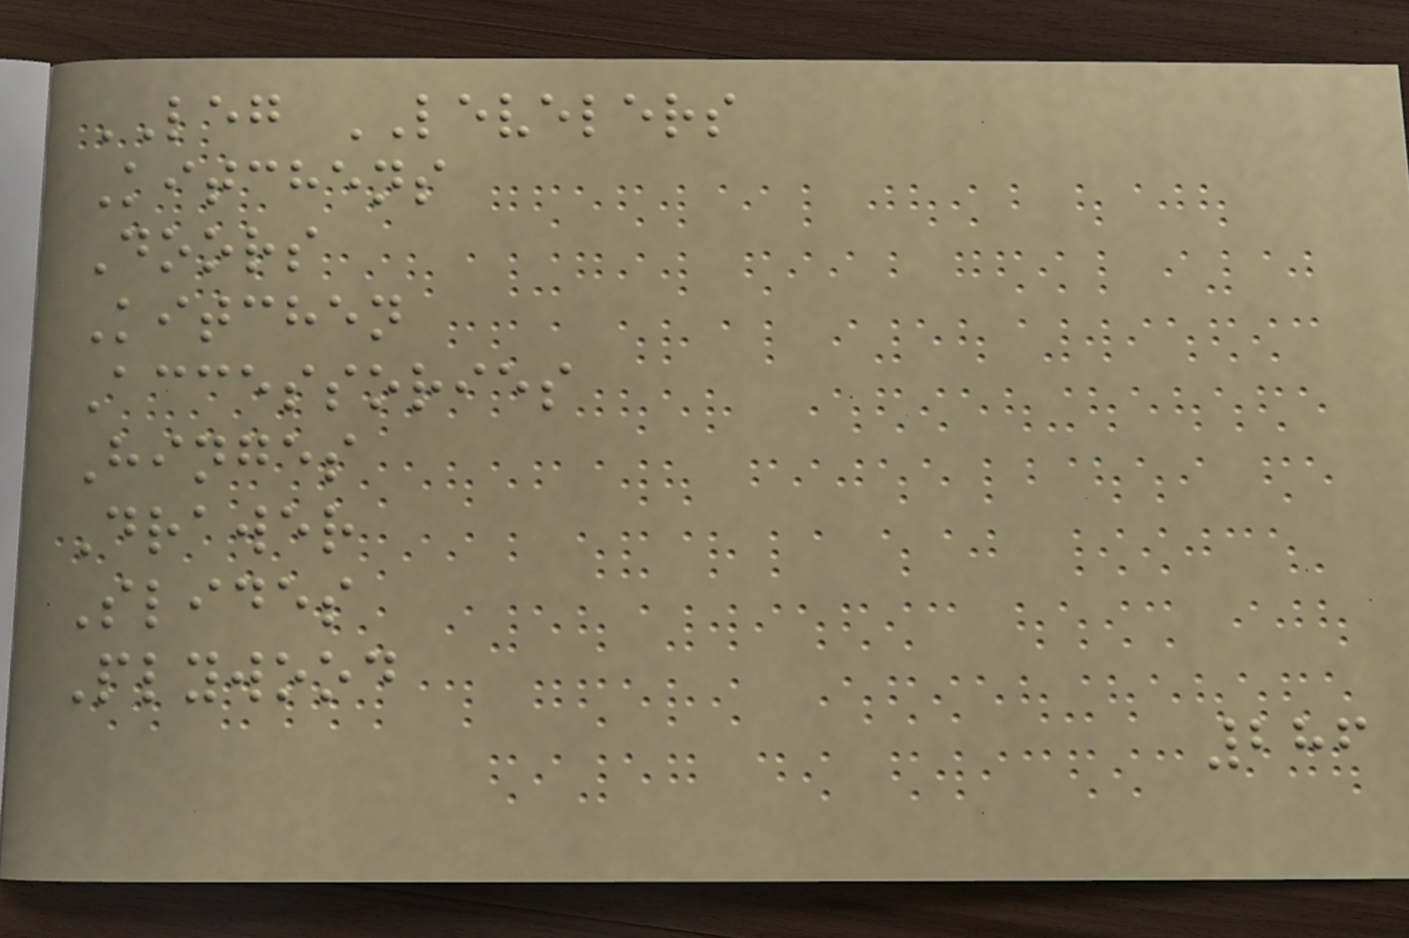LEG LEVELERS
Kitchens
Doors
Kitchen
Accessories
Hinges
Drawer
Slides
Plywood
286
